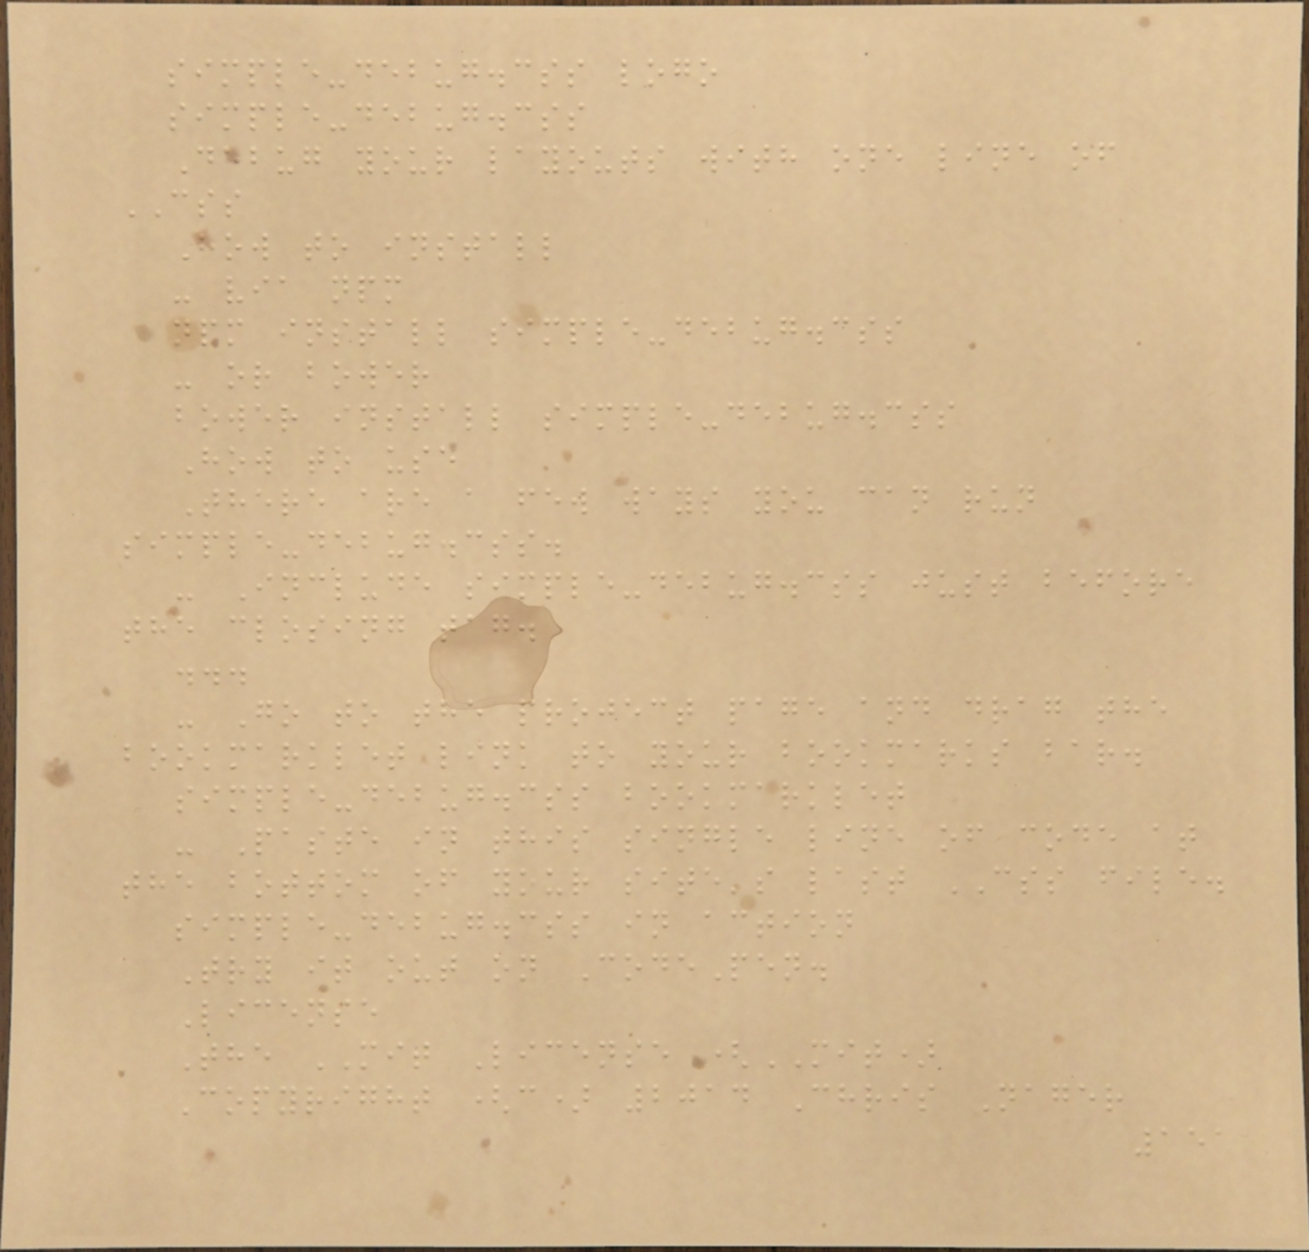simple-debug.css logo
simple-debug.css
Debug your layouts with one line of
CSS
How to install
- via npm
npm install simple-debug.css
- or bower
bower install simple-debug.css
How to use
There are a few ways you can run
simple-debug.css.
- Include simple-debug.css just before
the closing tag.
...
- Go to the project page and drag the
bookmarklet link to your bookmarks bar.
simple-debug.css bookmarklet
- Paste in this single line of code at
the bottom of your site's last CSS file.
simple-debug.css in action
Try it out on CodePen.
License
The MIT License (MIT)
Copyright (c) 2014 Chris Nager
151
